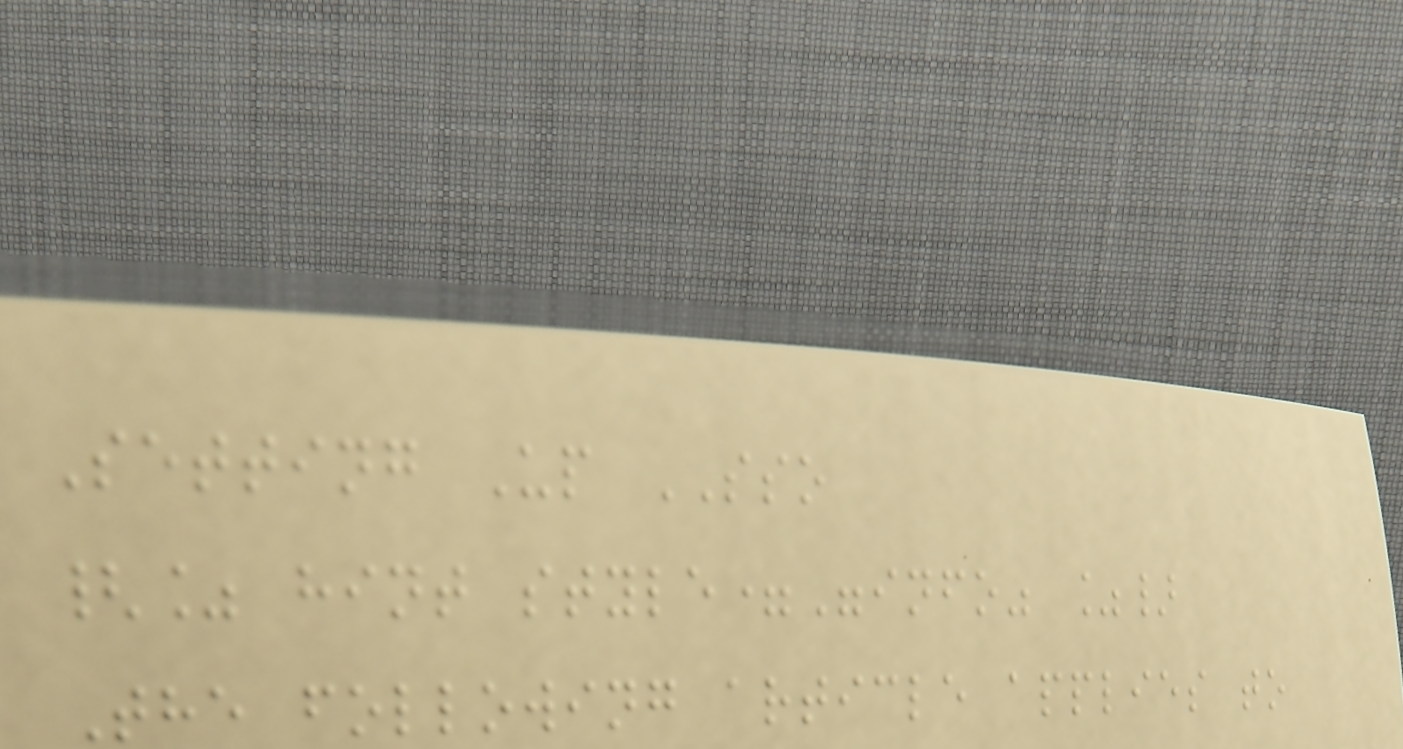Setting Up SSO
{% hint style="info" %}
The following article applies to
